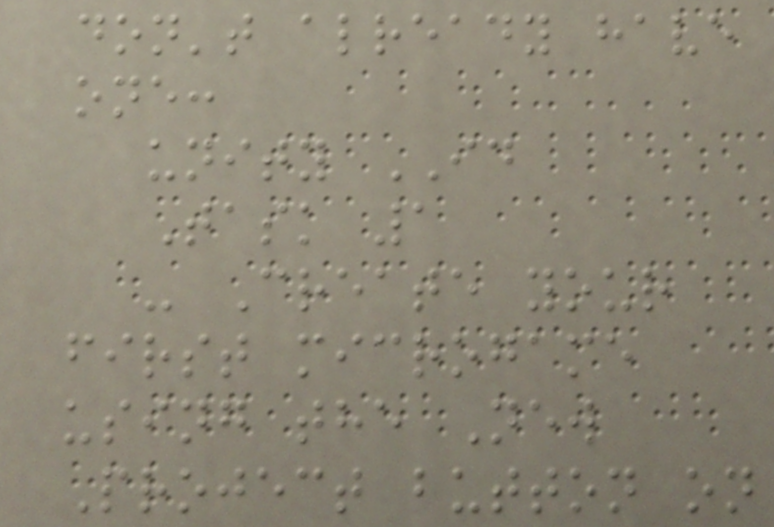don't already have
one:
unity ID
Task 1
- Create your
first microgame
using the New
Project button on
